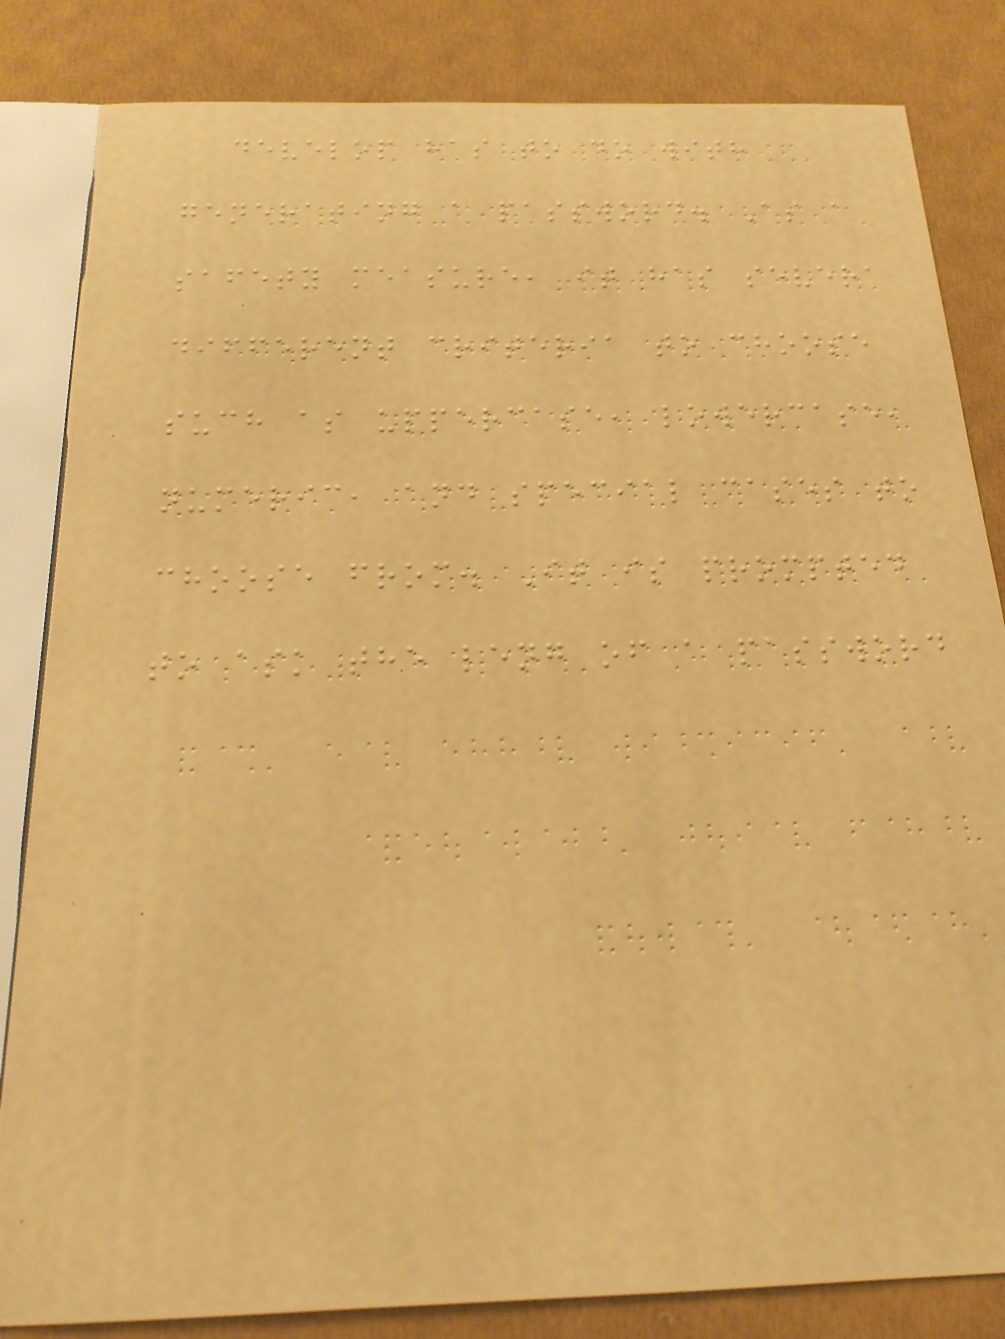develop has to do with
generating a password. As a
safety measure, it has severa
different criteria to choose
such as uppercase, lowercase,
numeric, and special cases to
choose from. It is prompted
to ask the leng of a password
